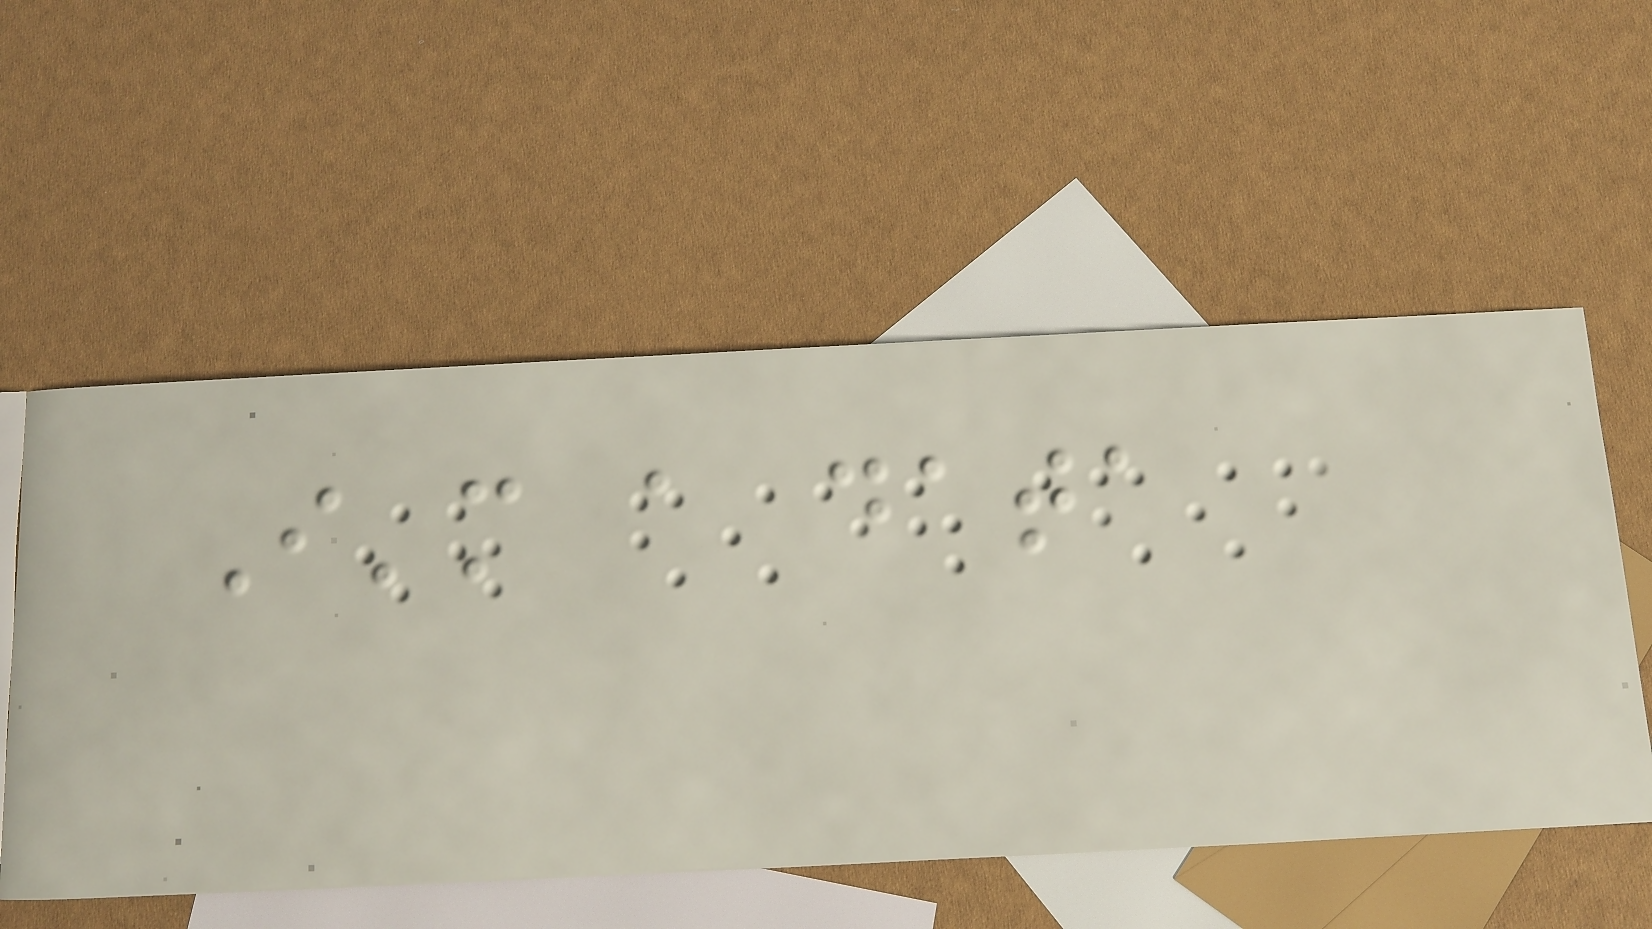I'm a data
